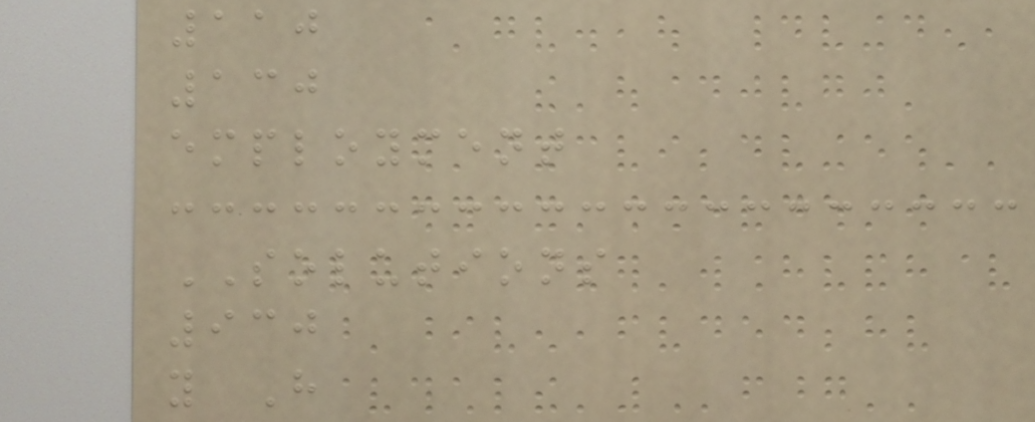110
130
employment
SOLUTIONS
930
y H
